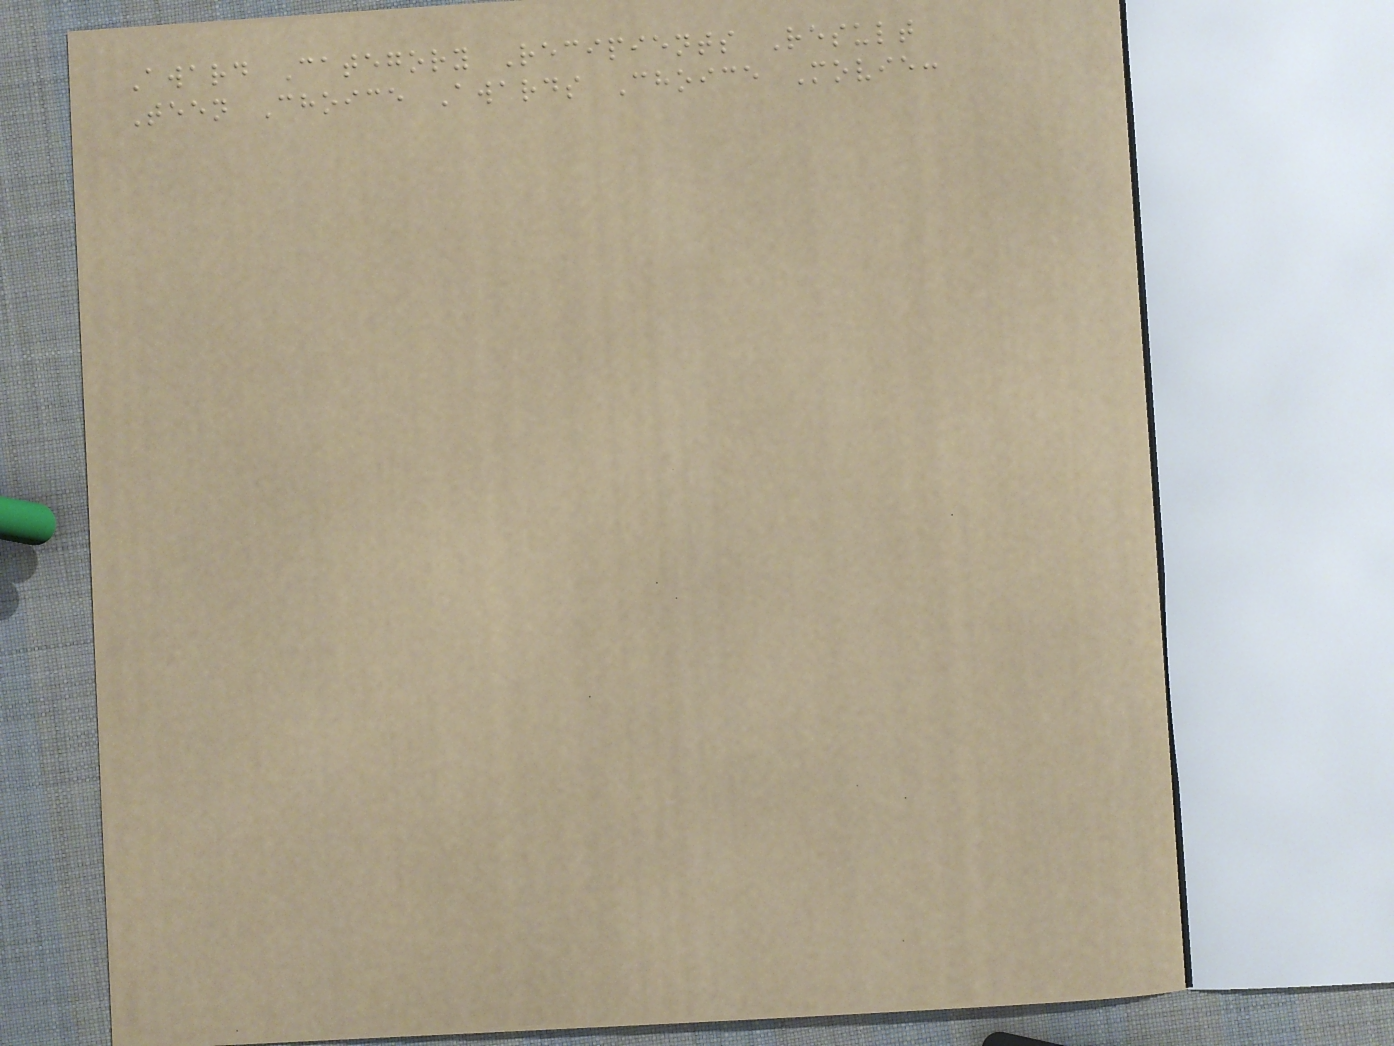Award Category Recipients Result
Teen Choice Awards Choice Movie:
